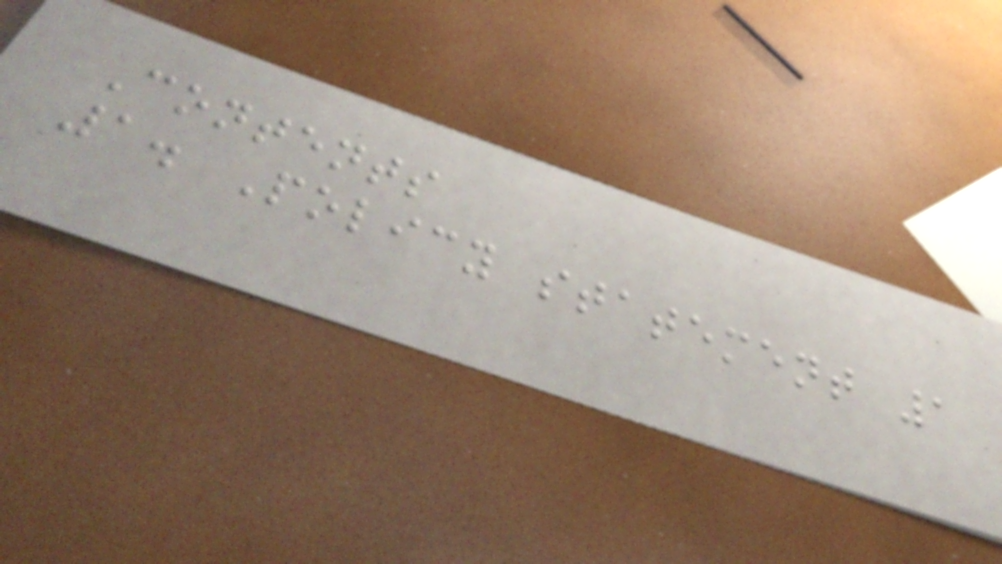Contents
1. Policy statement 1
